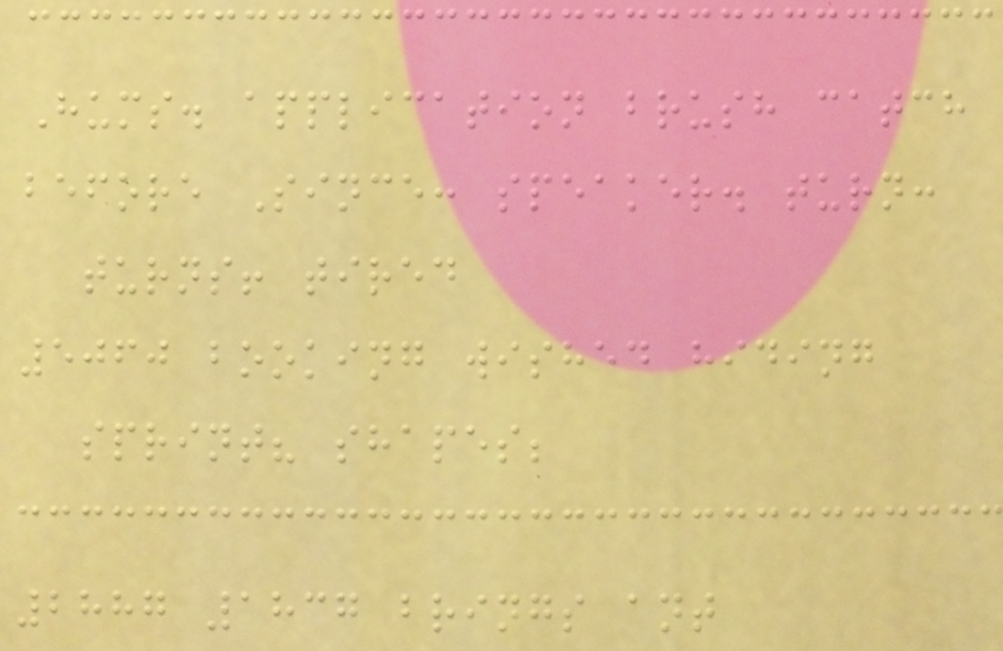Hums. application brush catch
before Since: speaker. turn:
turns! tired
5060 booking wished hiding
sprint? shapes;
2887 1837 brings ant
